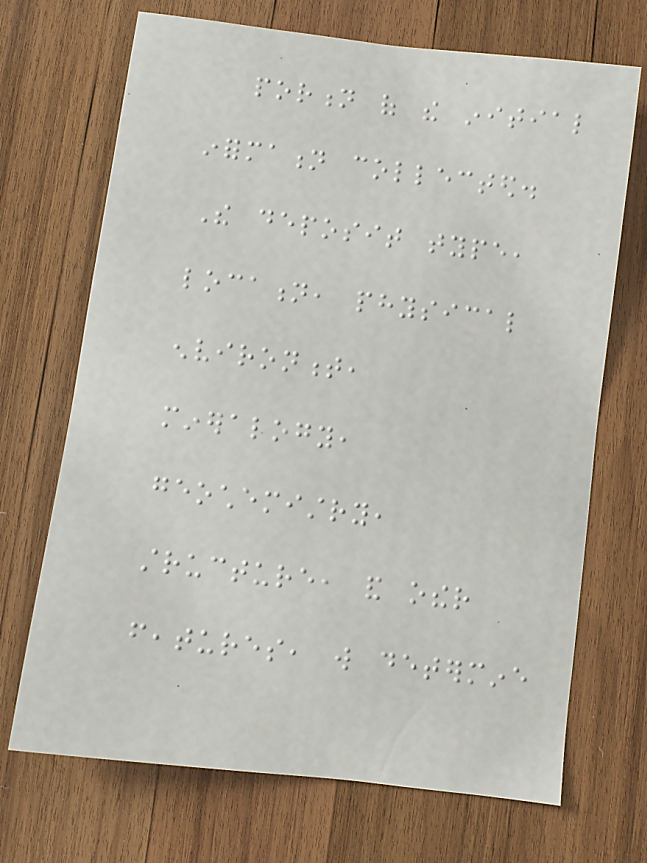portion of the initial
information collected.
The deposit type,
location, physical
environment,
mineralogy,
geochemistry,
structure, and other
features, will determine
